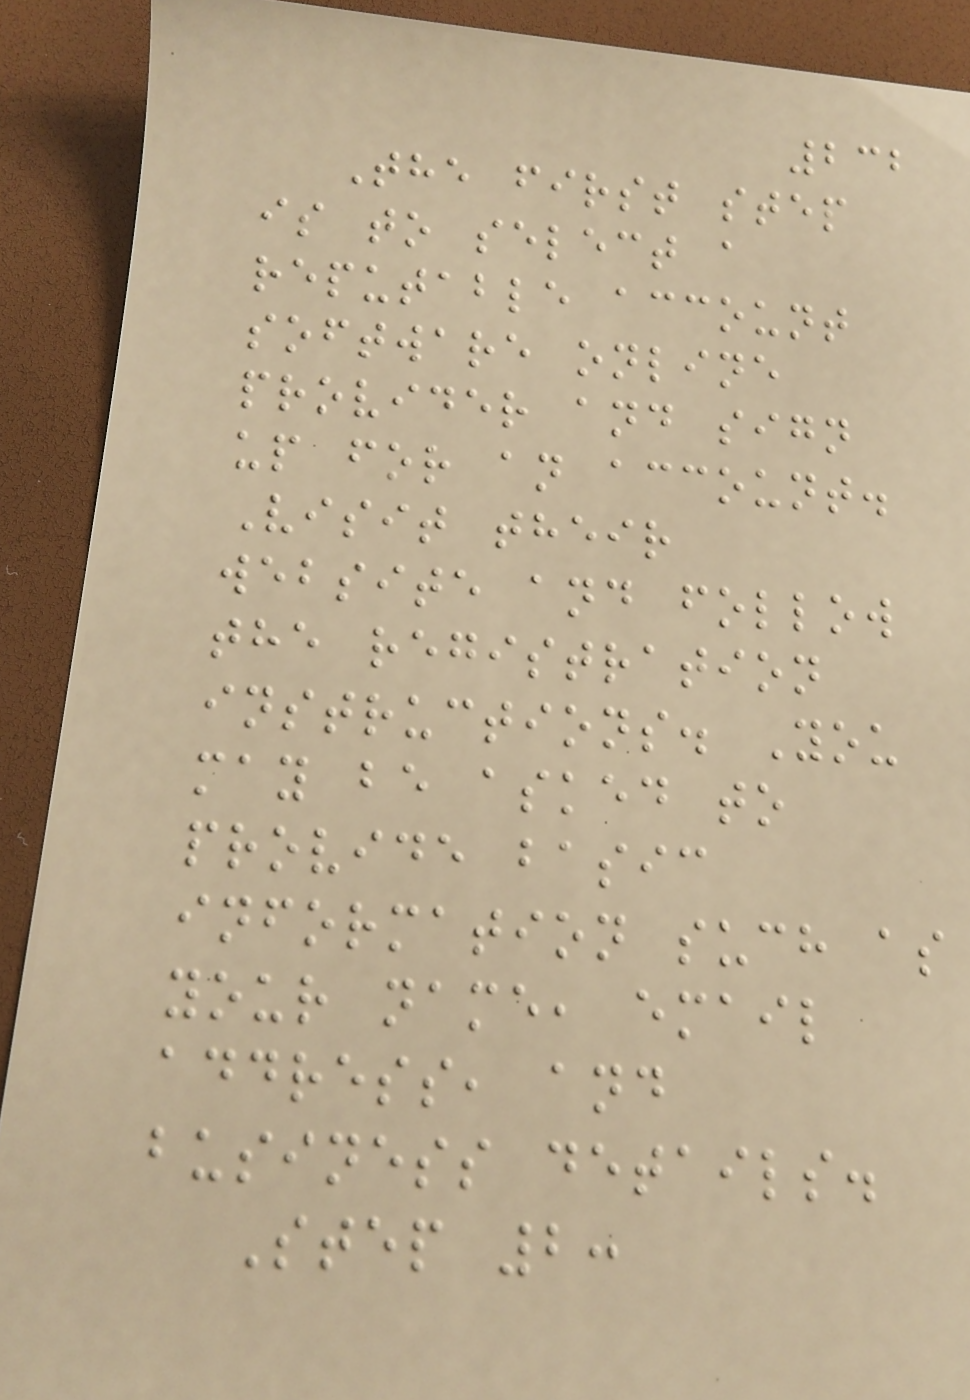232
The first step
is to select a
reputable account
software online
provider and sign
up for an account.
Visit their
website and follow
the registration
instructions. You
may be asked to
provide basic
information such as
your name, email
address, and
business details.
Step 2:
